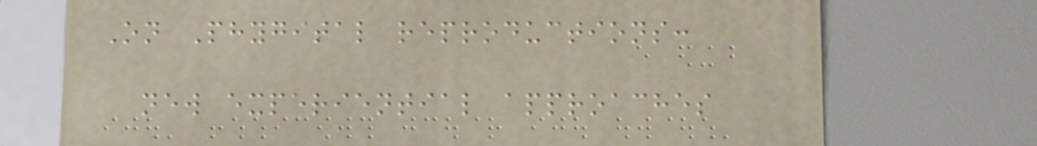On Phygital reproductions:
new experiential approaches
